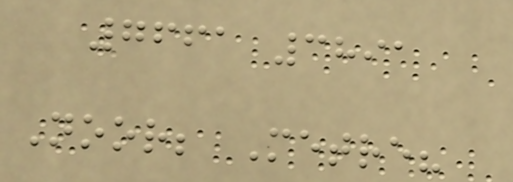7661 3891
Noor; Metre?
